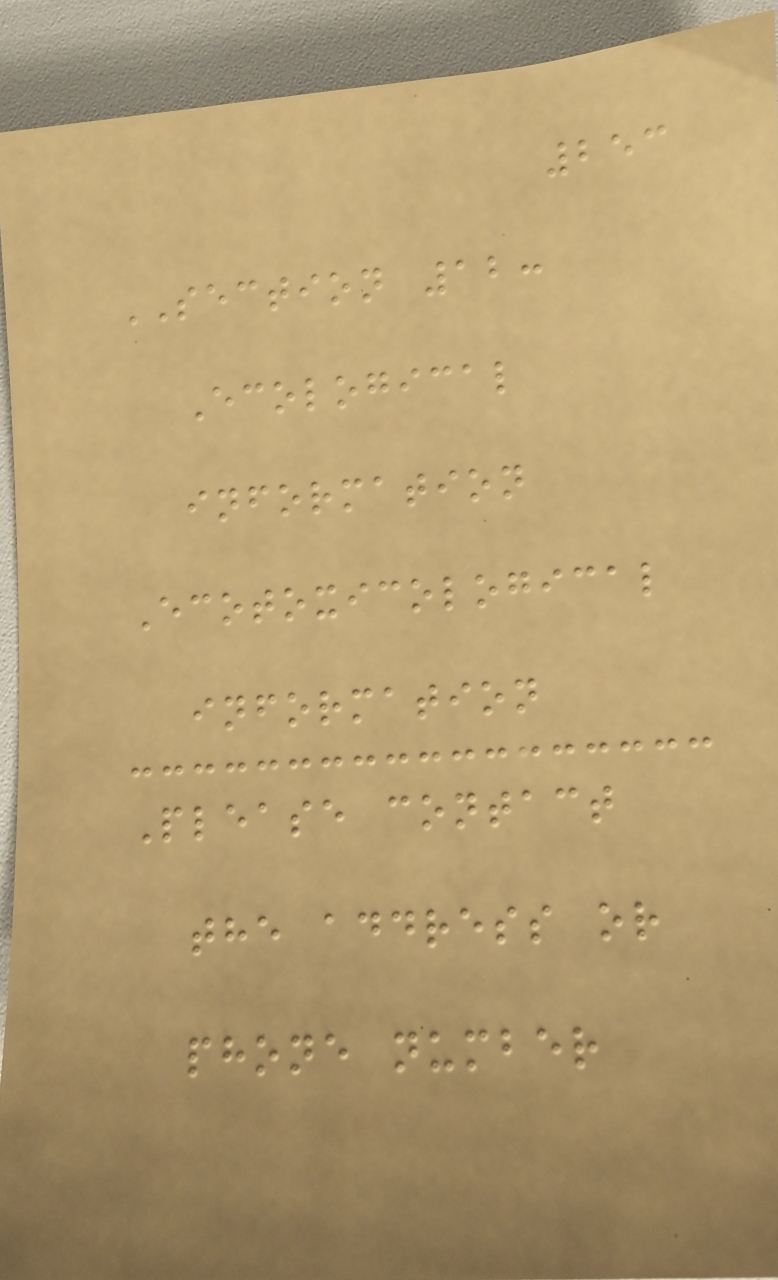253
SECTION 12:
Ecological
information
Ecotoxicological
information
Please contact
the address or
phone number
